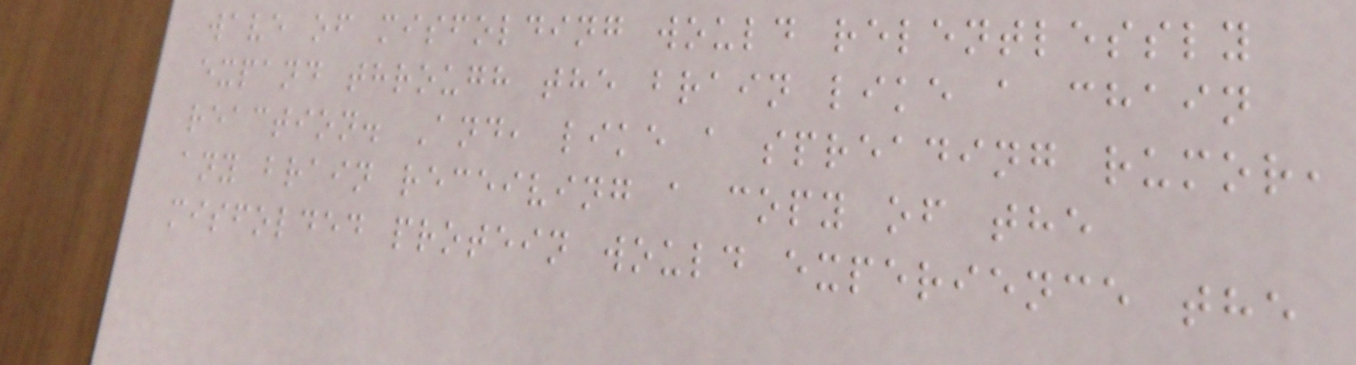wave of misfolding would relentlessly
expand through the brain like a chain
reaction. And, like a spreading rumor,
any brain receiving a copy of the
misfolded protein would experience the
